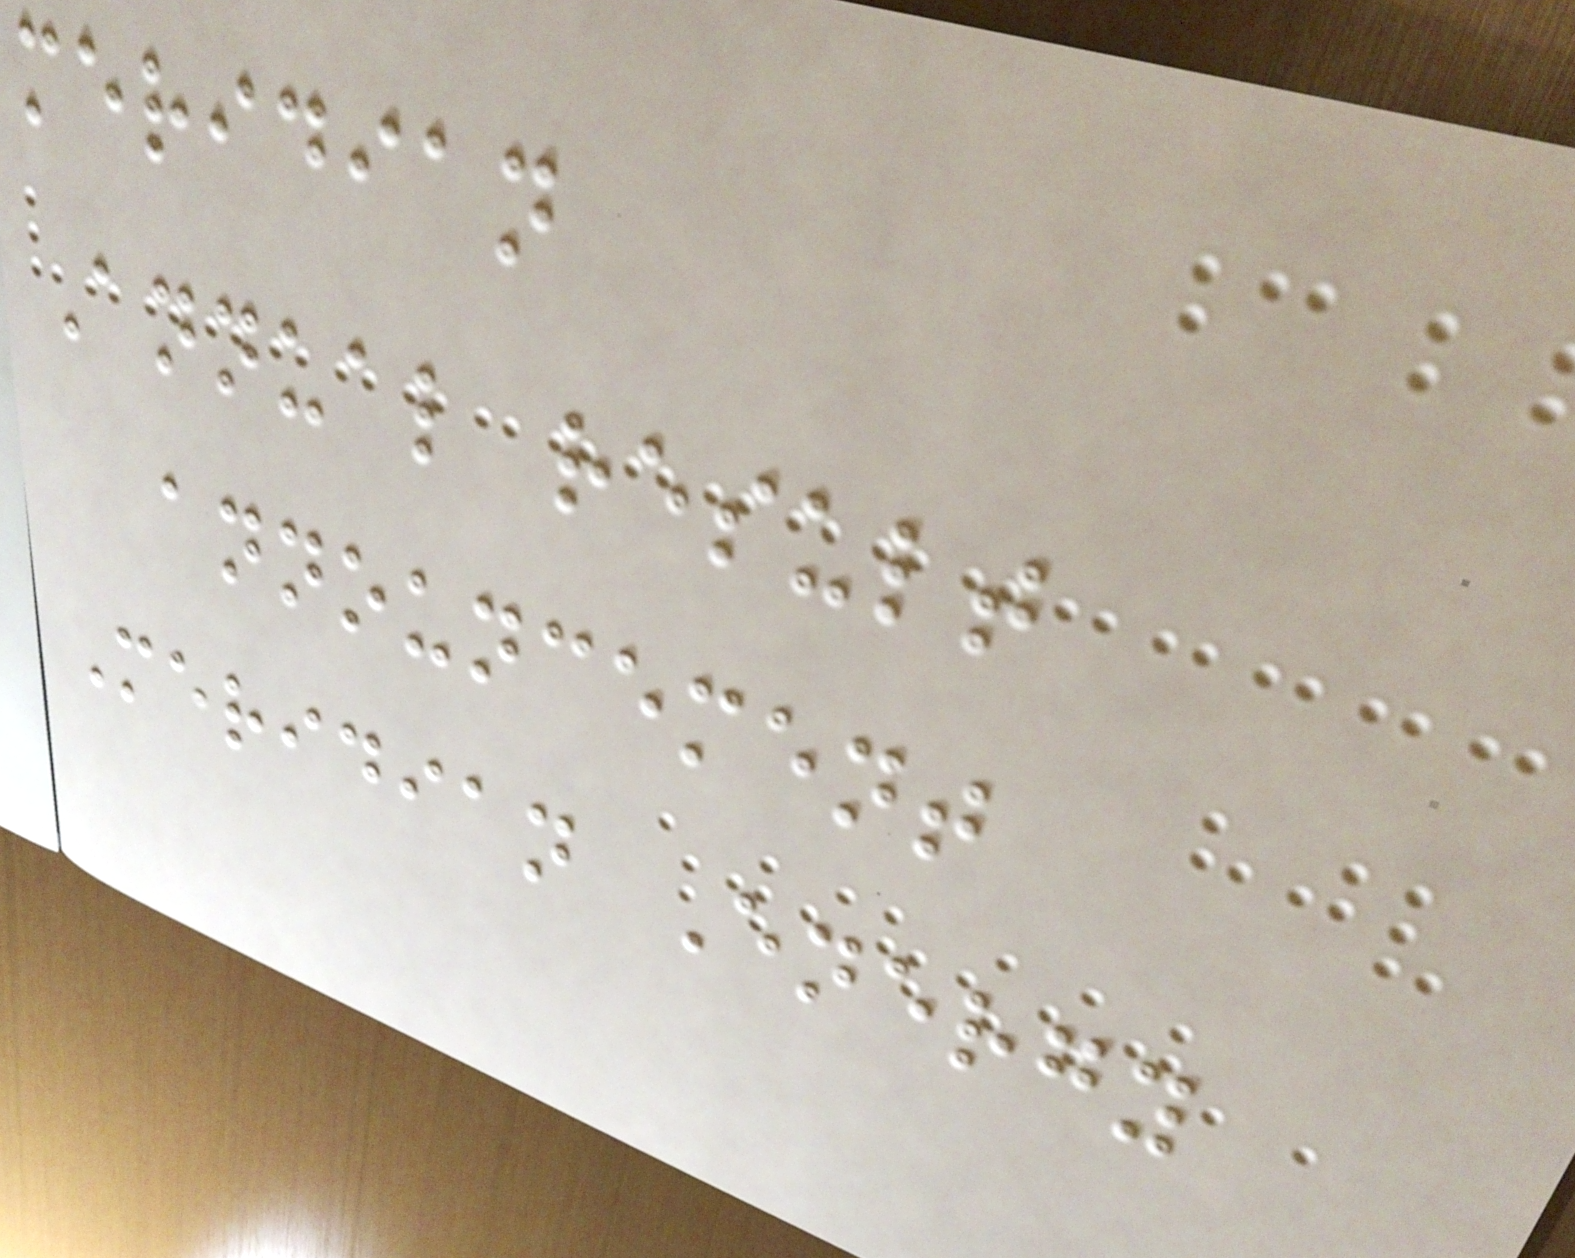meridian
Annual result
announcement
Meridian Energy
